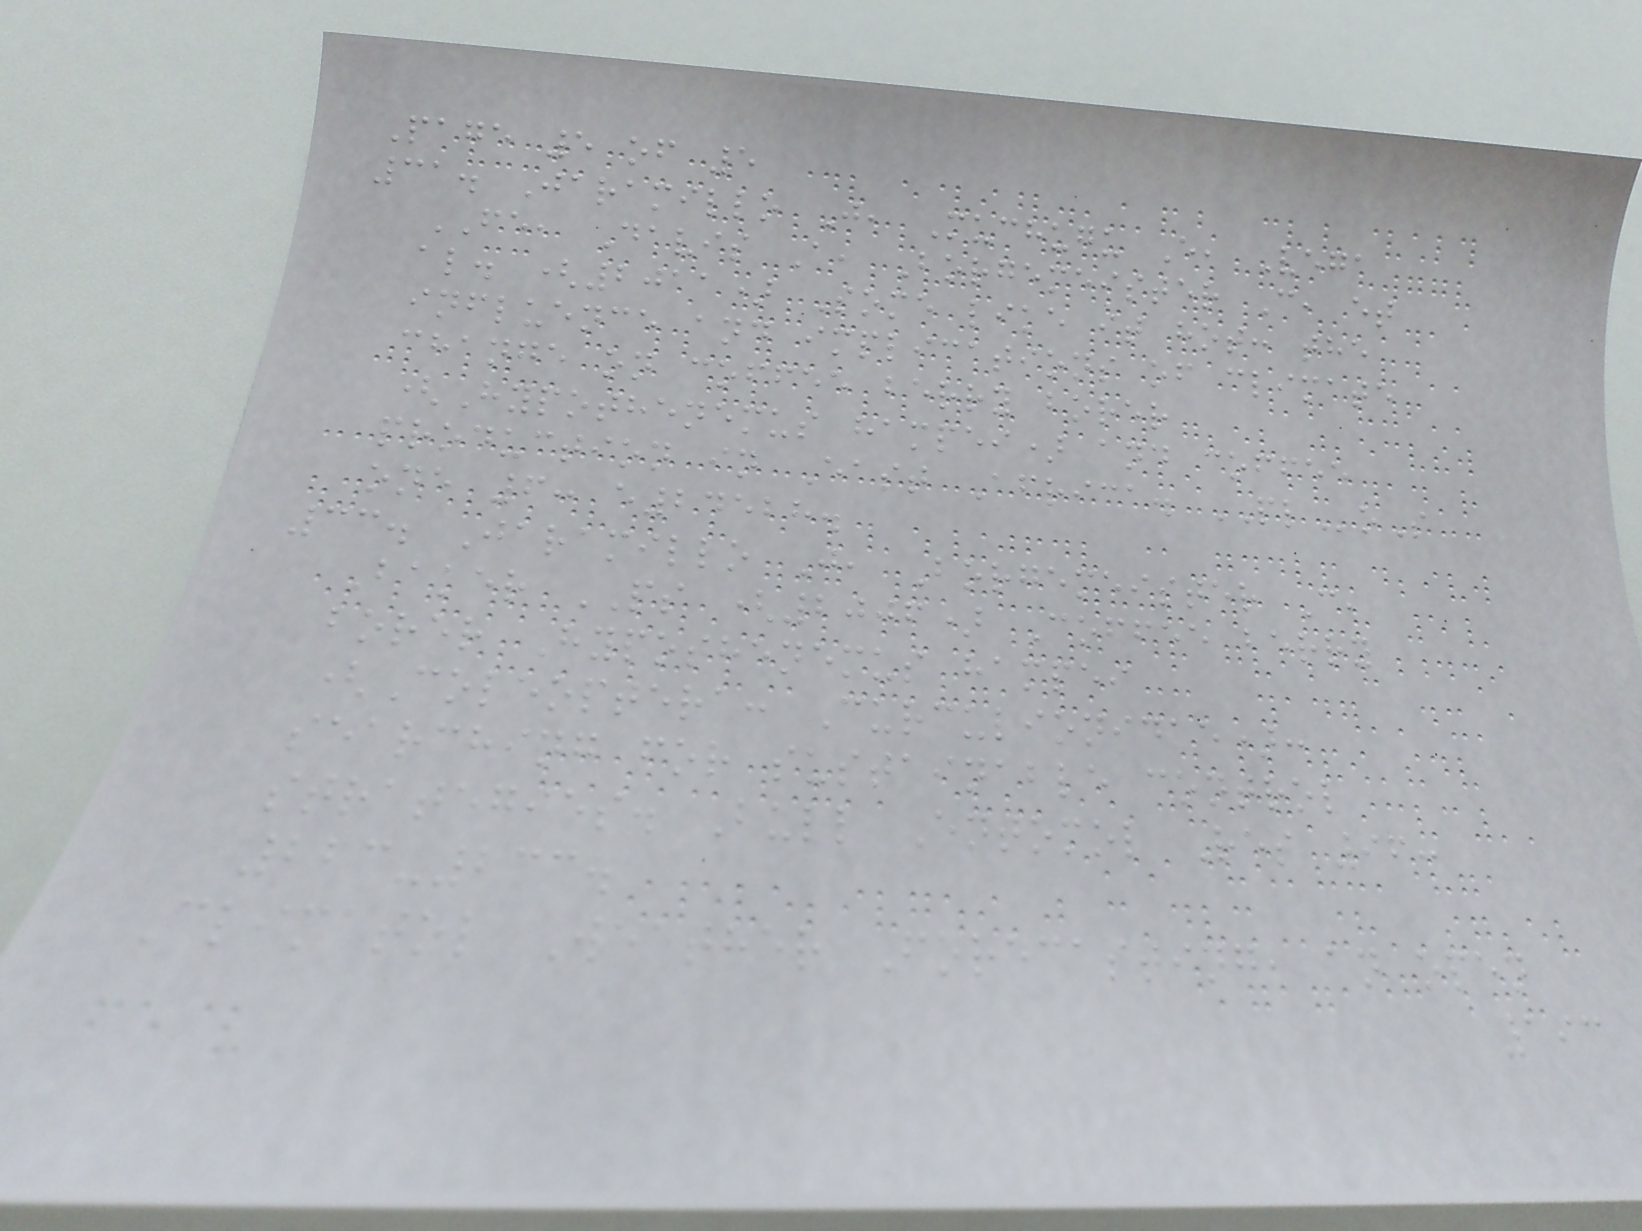Page 5 of 5
31. Jaramillo J, Muchugu E, Vega
FE, Davis A, Borgemeister C, et
al. (2011) Some like it hot: the
influence and implications of climate
change on coffee berry borer
(Hypothenemus hampei) and coffee
production in East Africa. PLoS
one 6: e24528.
33. Jaramillo J, Borgemeister C,
Baker PS (2006) Coffee berry
borer Hypothenemus hampei
(Coleoptera: Curculionidae):
searching for sustainable control
strategies. Bull Entomol Res 96:
223-233.
Climatol Weather Forecasting, an open
193
